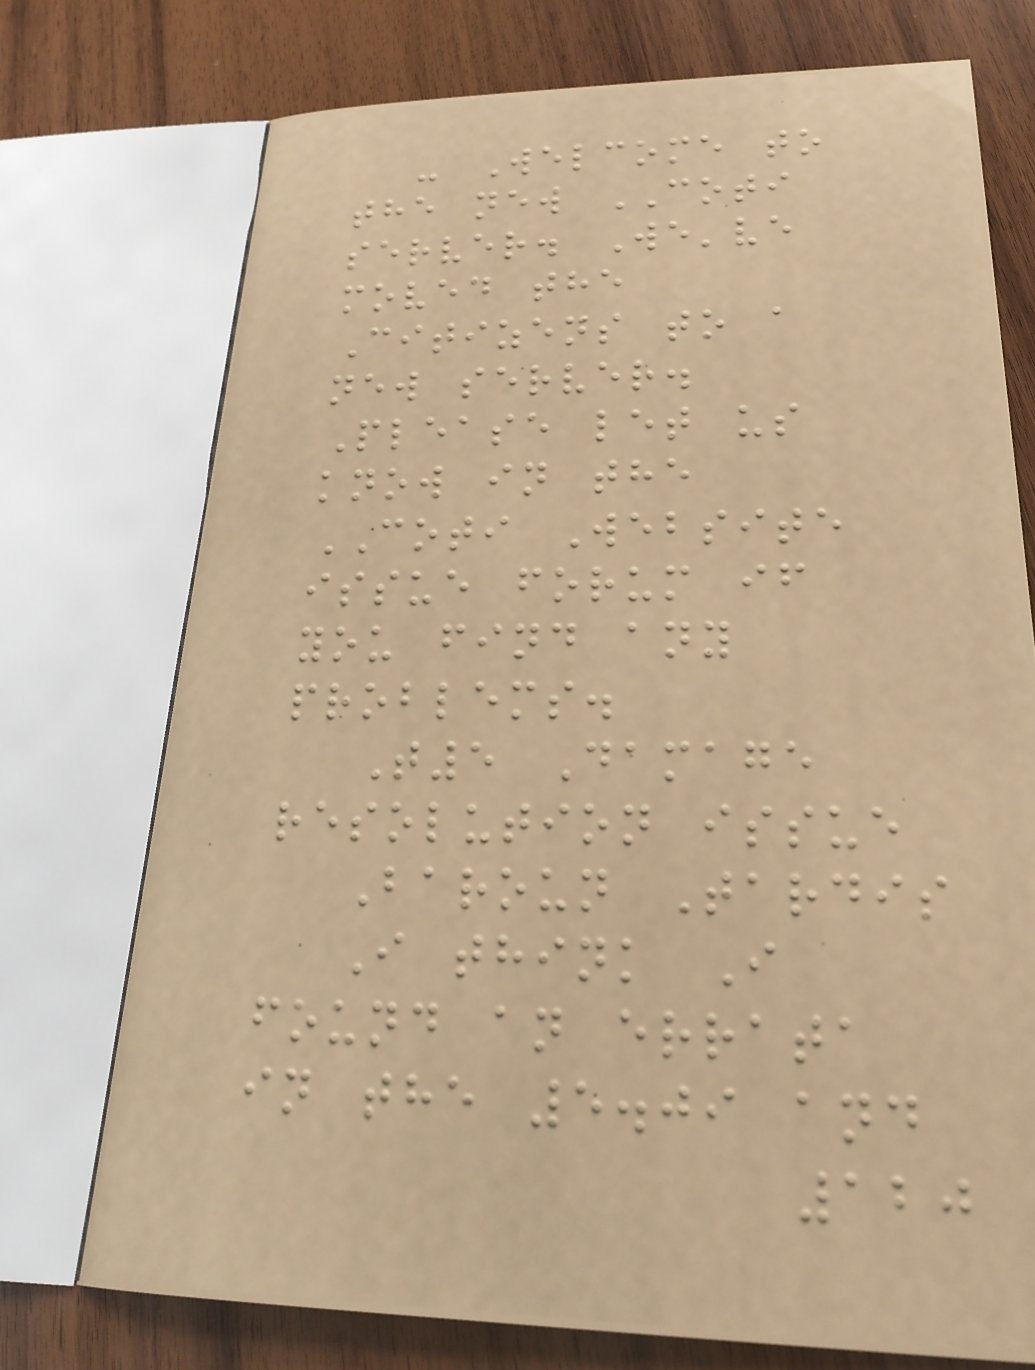- Welcome to
the new COTI
server. We've
moved the
Citizens to a
new server.
Please let us
know in the
COTI Website
issue forum if
you find any
problems.
T5 Damage
resolution issue
Baroun Tardis
I think I
found an errata
in the 5.09 and
120
